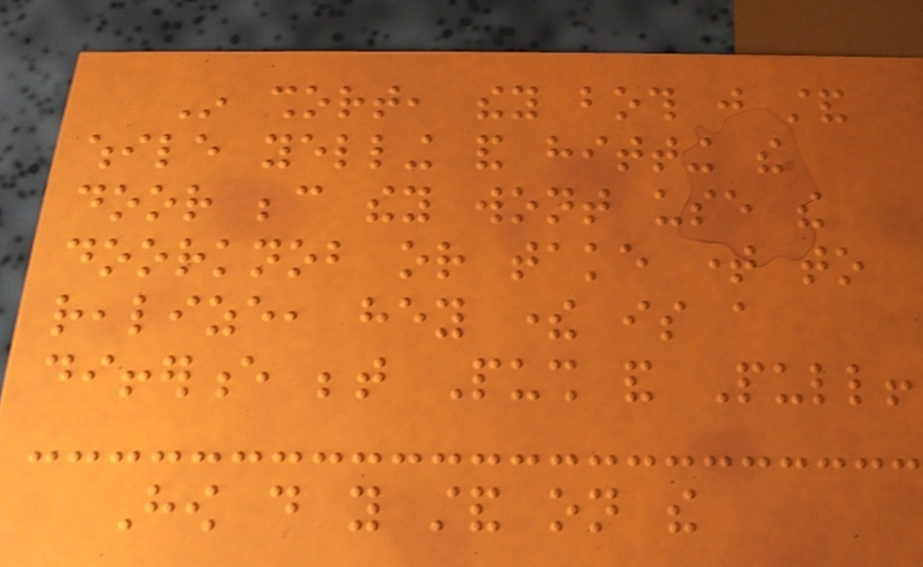In short, they both just stand
while yelling and hitting the
door because they wont use the
doorknob or take time to
realize, hey there is a
difference between Push and Pull!
How do you stand on the
